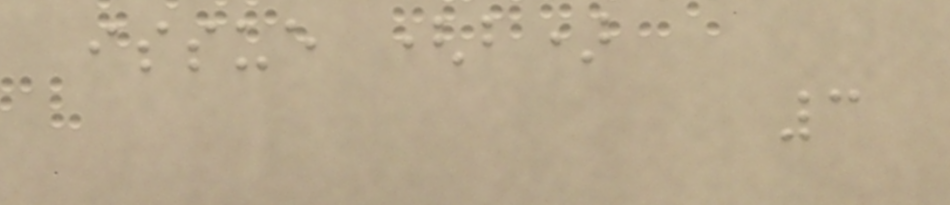issue (b)
3
